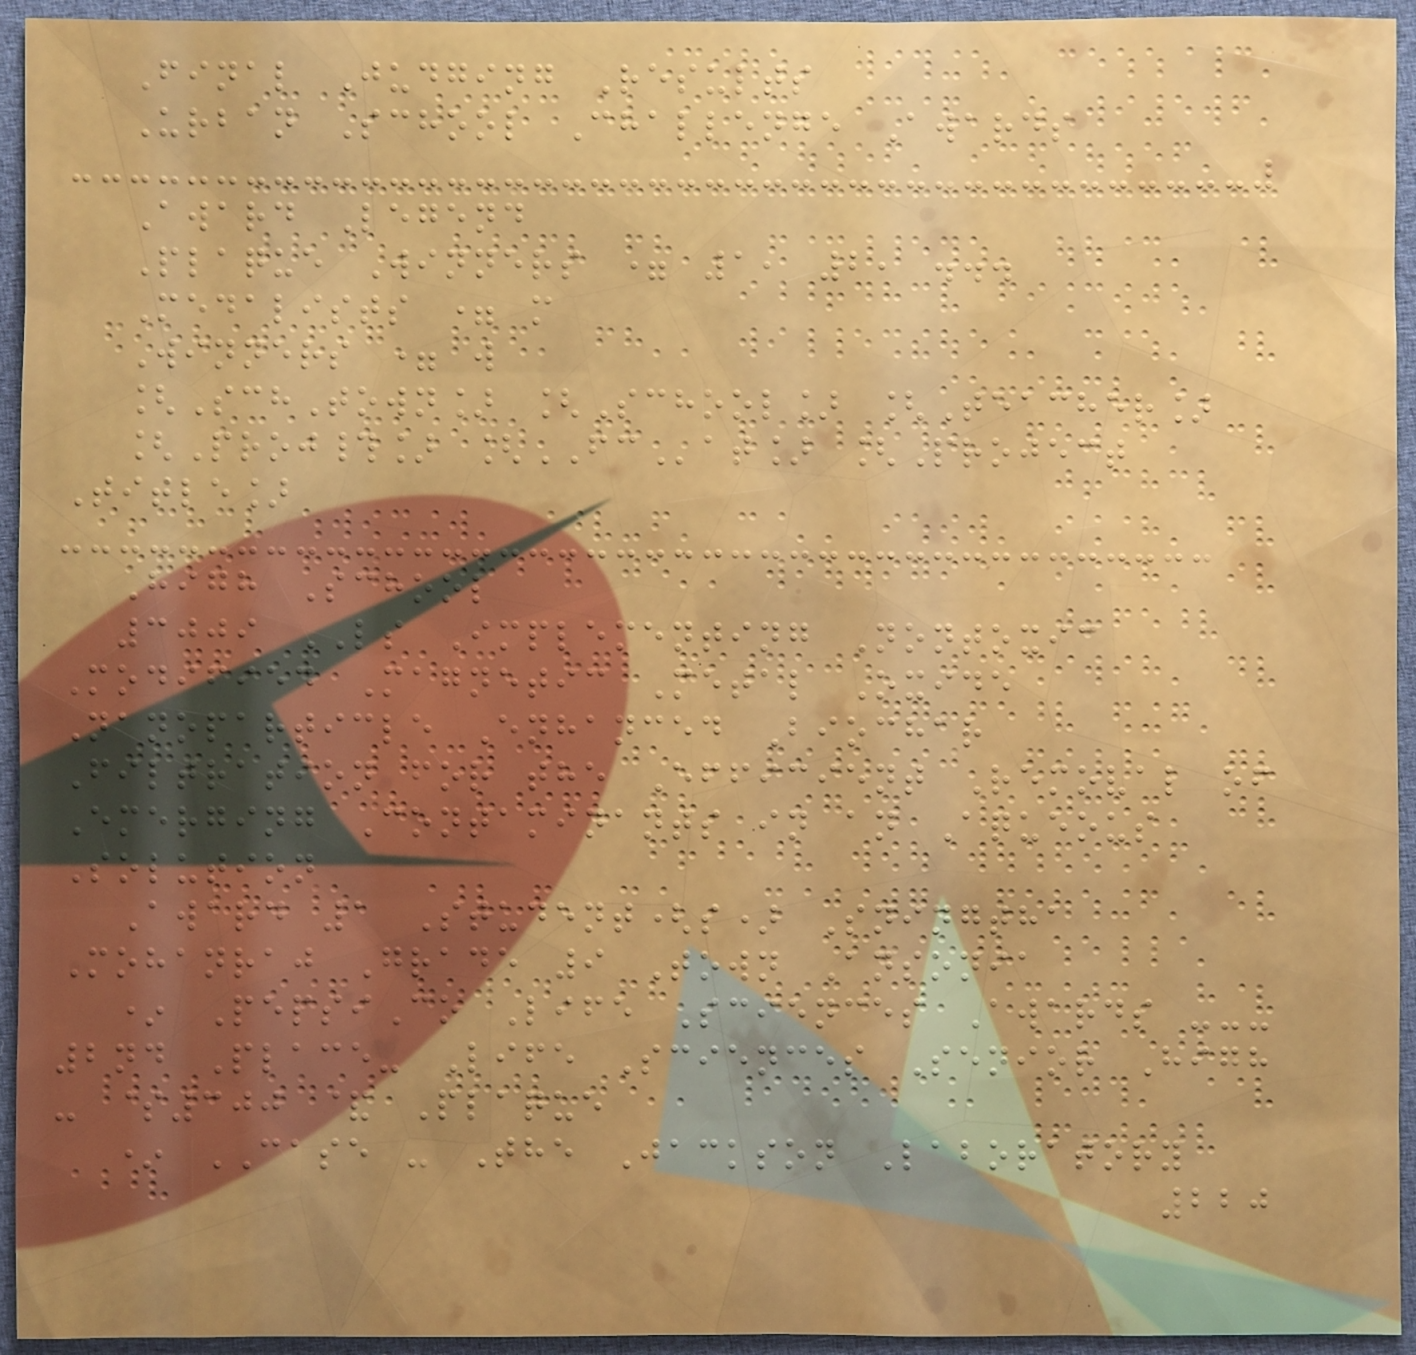Final Judging Results
Urban School Challenge Awards
Award Legend
Plaque Winners = 1, 2, ...
Medalists = m
Winners = w
[SchTown] [School] [Teacher]
[Proj#] [FCat] [Project
Title]
High School
3009 LS Implementing Nontoxic
Modified Magnetic Metal Oxide
Nanoparticle Enhanced Biochar
Filtration for the Efficient Removal of
Emerging Contaminants in an Aqueous
Solution
Award 1 Student(s) Sningtha
Mohanraj Grade 9 Town Ansonia
* PepsiCo Life Sciences Awards ---
2nd Place- Life Sciences Senior High
- $300 & Plaque
* CASE - The Jackson Laboratory
220
